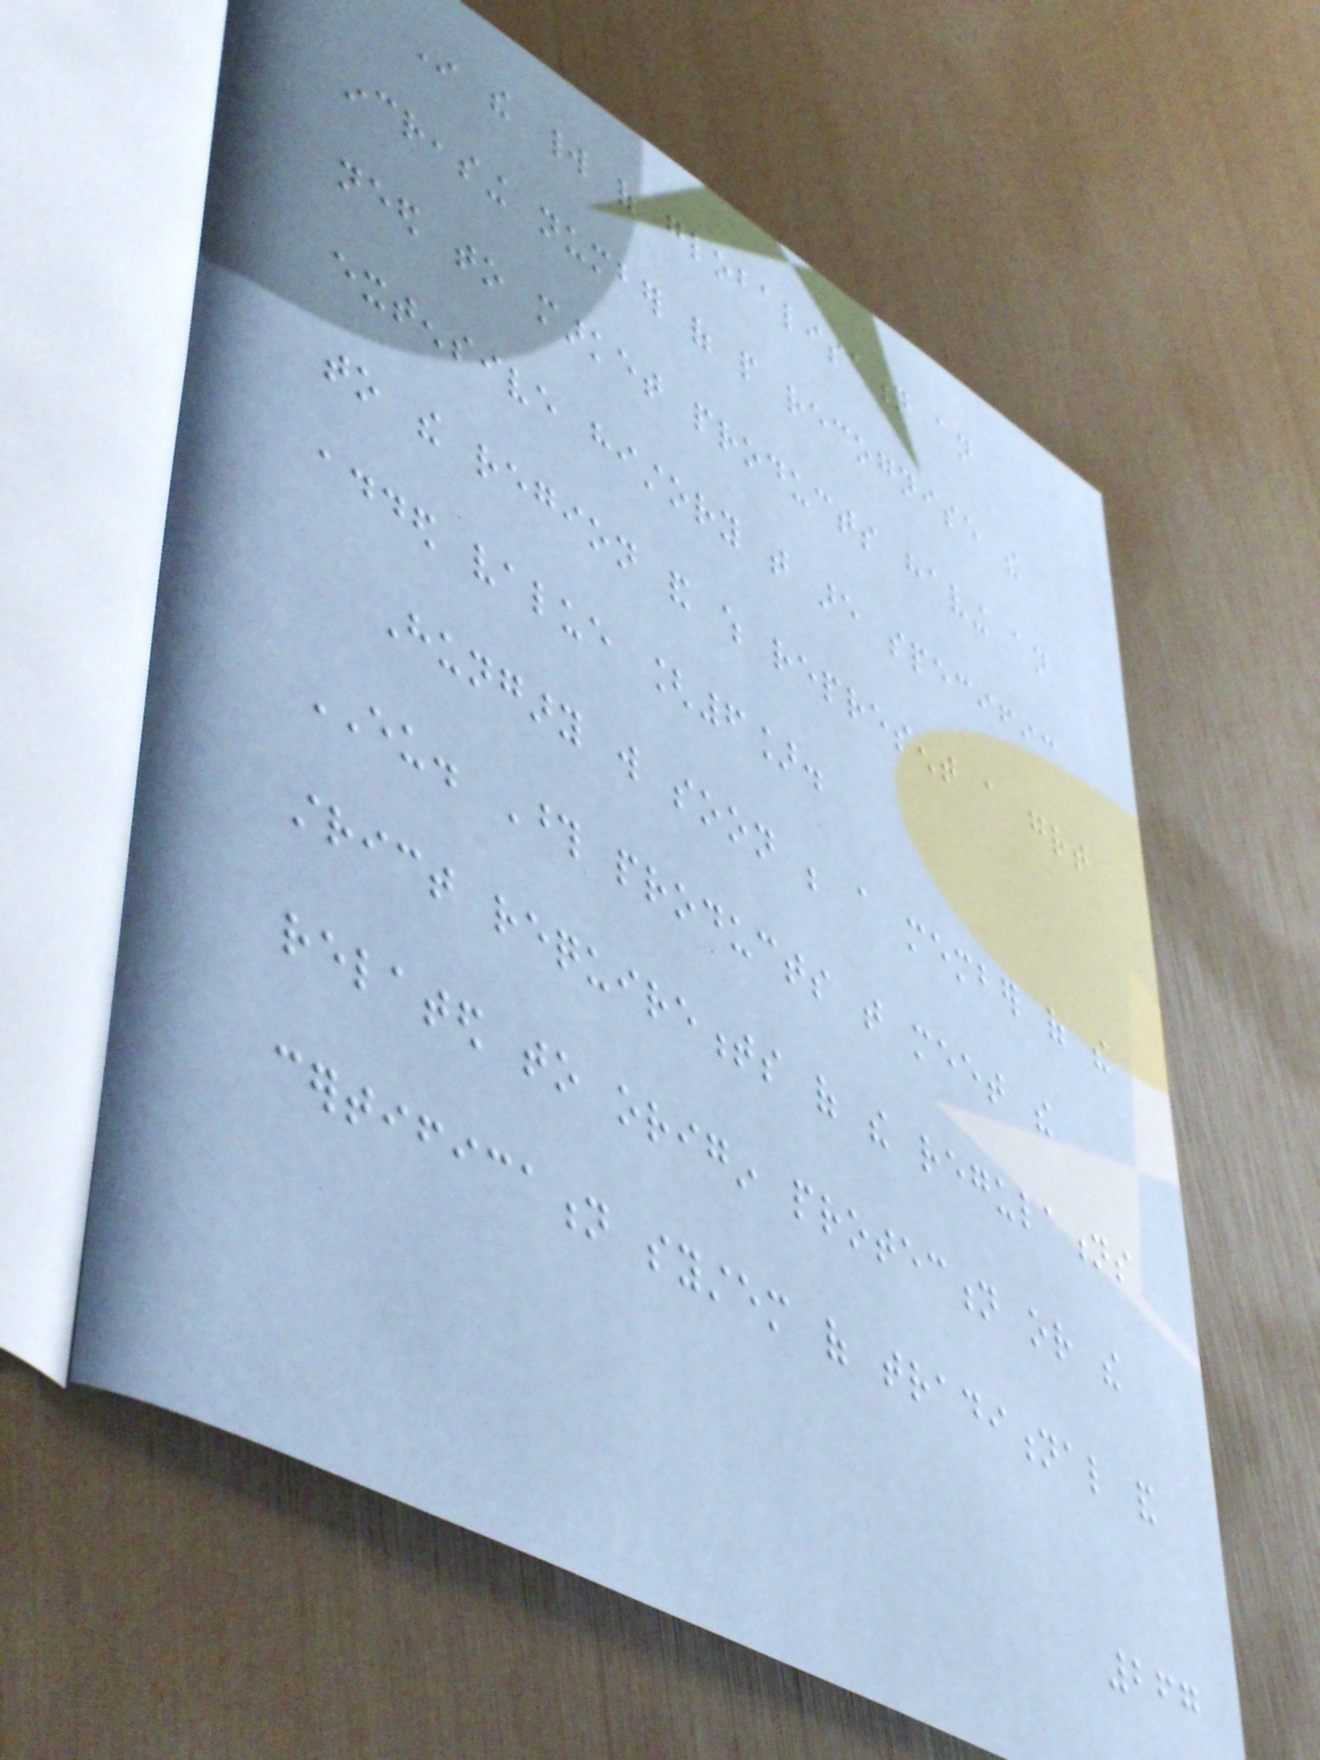In the world of globalisation an
increasing number of people recognise the
need to market products having an
extensive history that are specific
to the region and which represent a great
added value [6].
Hungary will soon be a member of the
EU. Those products that meet the
strict requirements of the regulations
related to origin protection or the
certification system of traditional and
267
